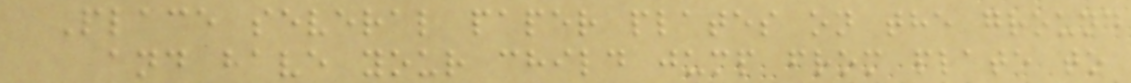Place several paper plates on the ground
and have your child jump from plate to
